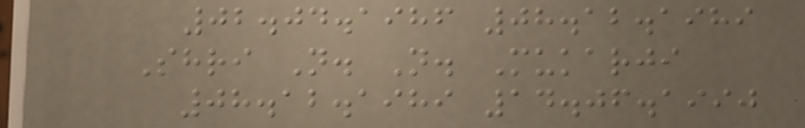02.04.1986 08.12.1989
Shri N. N. Mukarji
08.12.1989 14.06.1990
